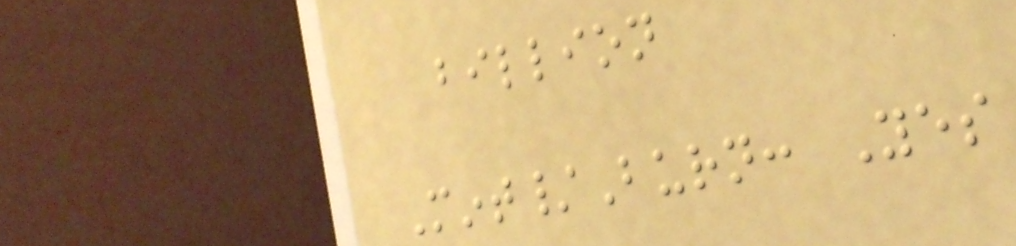billion
Mint/Burn: Yes
